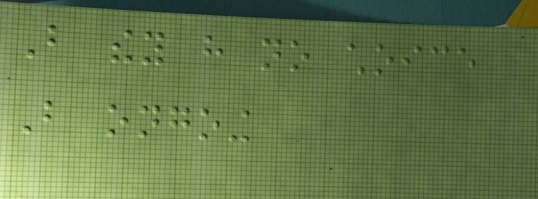But they have no choice
But ongoing
